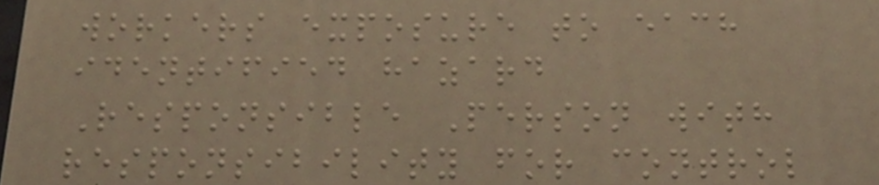workers exposure to each
identified hazard
Responsible Person with
responsibility for control
